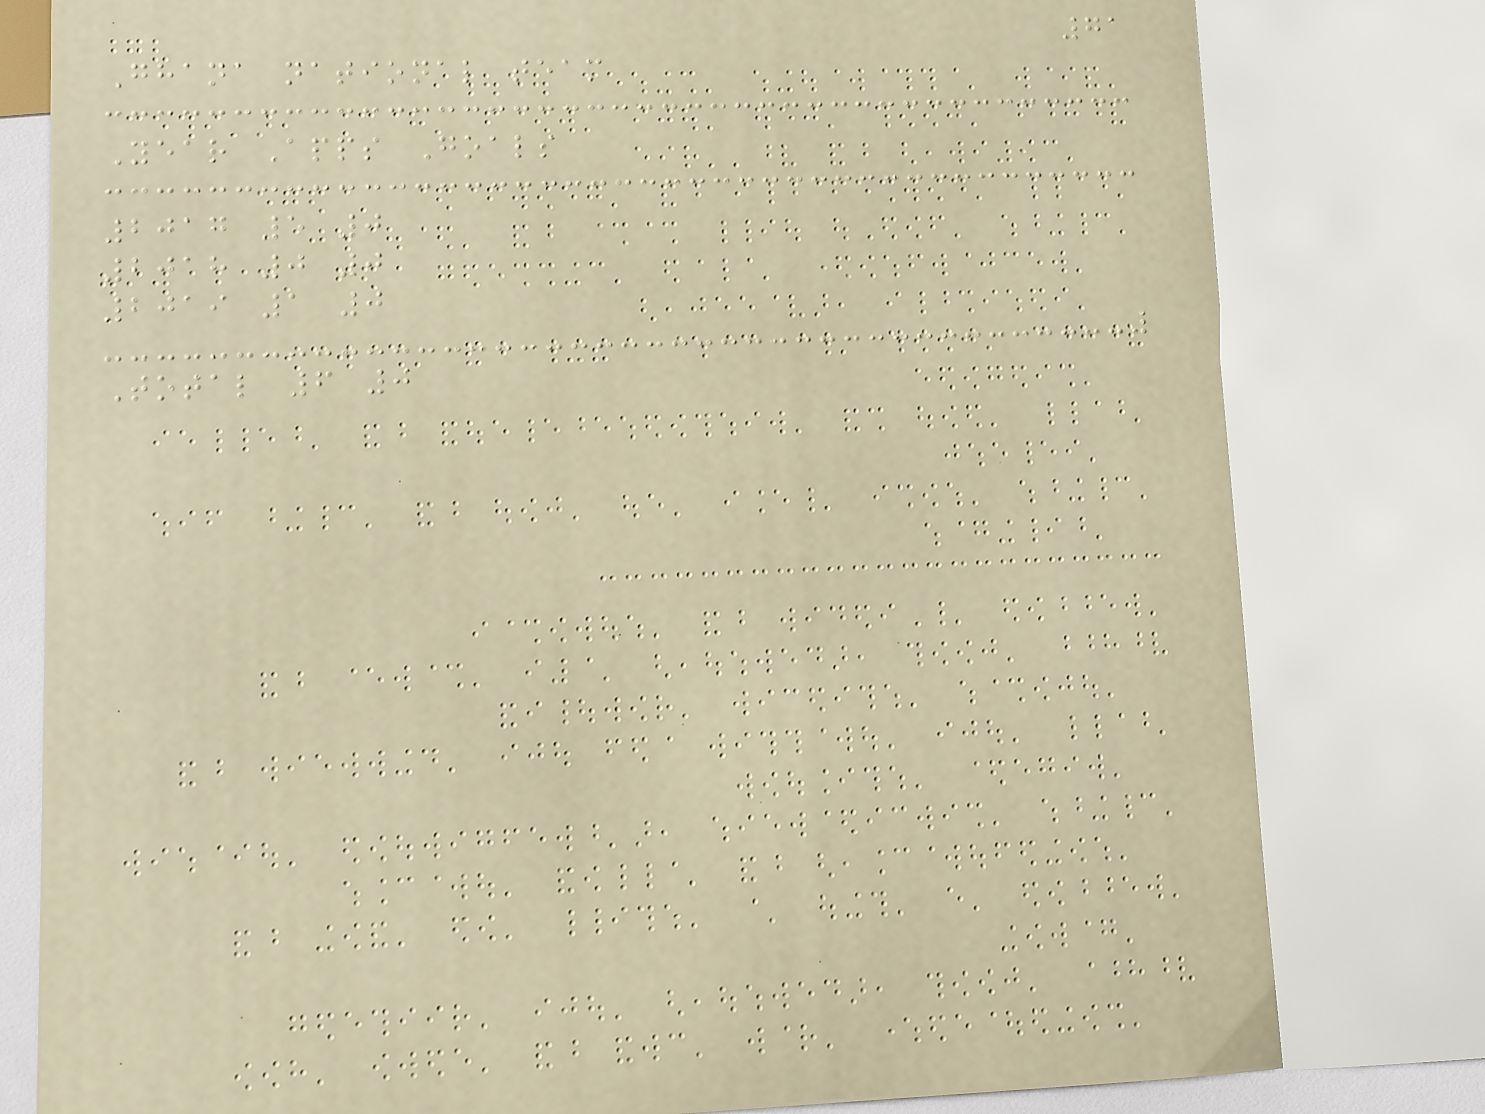71
Ghana national team
Year Apps Goals
2017 5 0
2018 0 0
2019 1 0
Total 6 0
